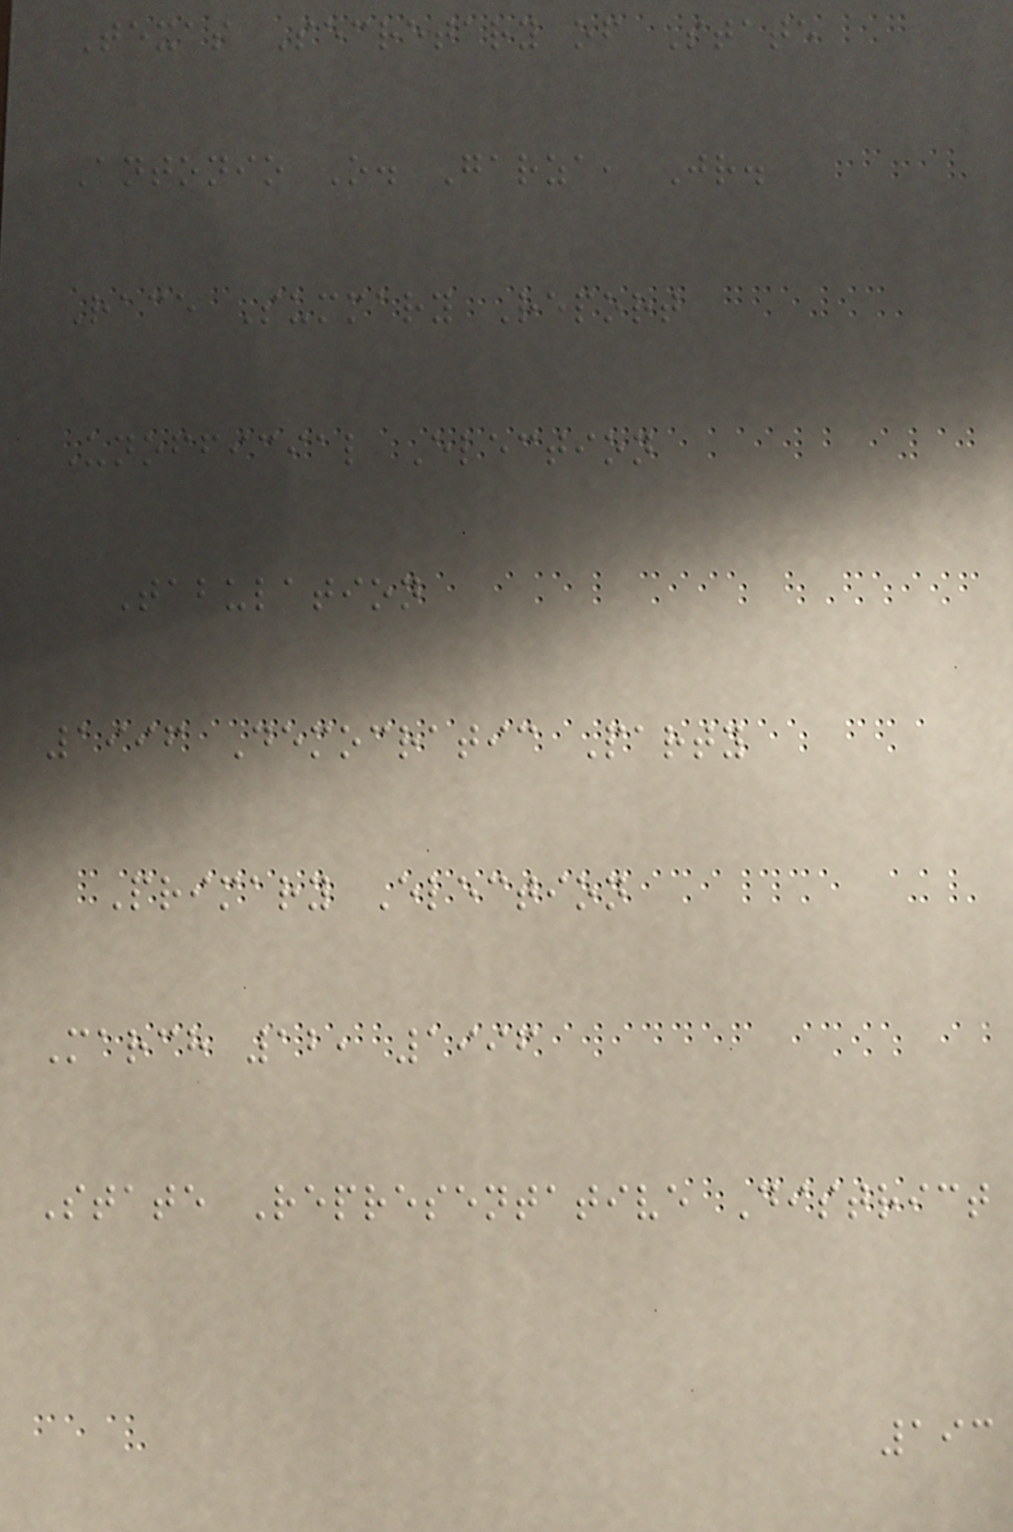Texas Secretary of State
Antonio O. Garza, Jr.
Race Summary Report
Unofficial Election
Tabulation
1996 Democratic Party
Primary Election
March 12, 1996
State Representative District
193
